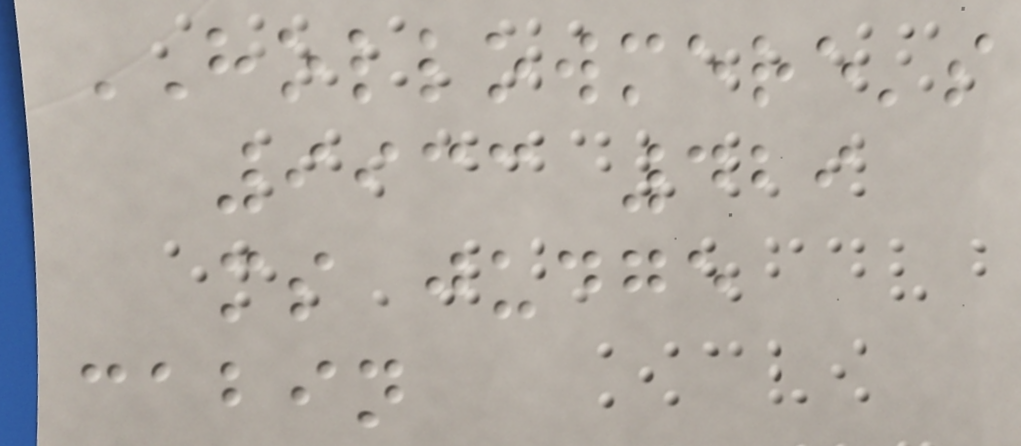HOLLOWMERE's
9933 429
ms judge
cabin
